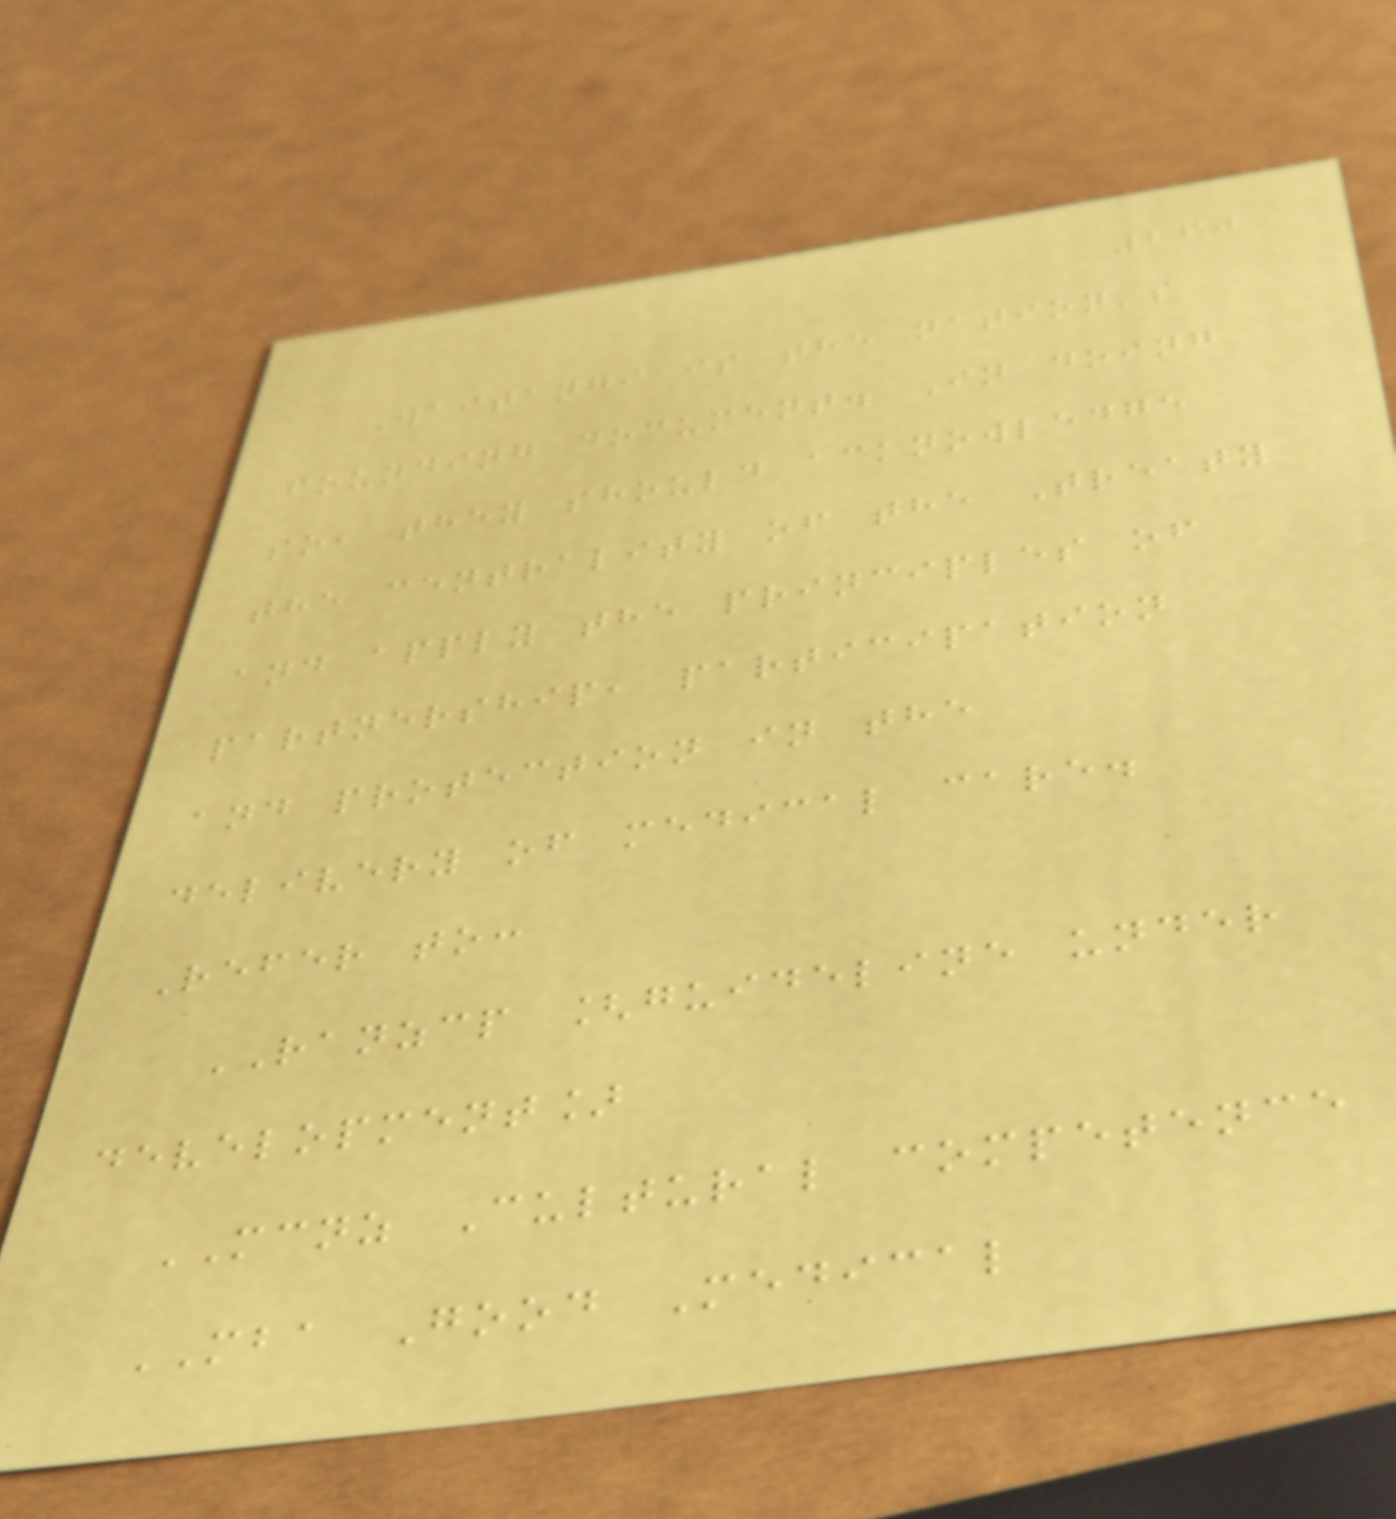260
Waitangi is the nation's
founding document. In doing
so, they should acknowledge
the centrality of the Treaty
and apply the principles of
partnership, participation
and protection in the
delivery of medical care.
Refer to:
RANZCP [guideline under
development]
MCNZ Cultural competence
MBA Good Medical
